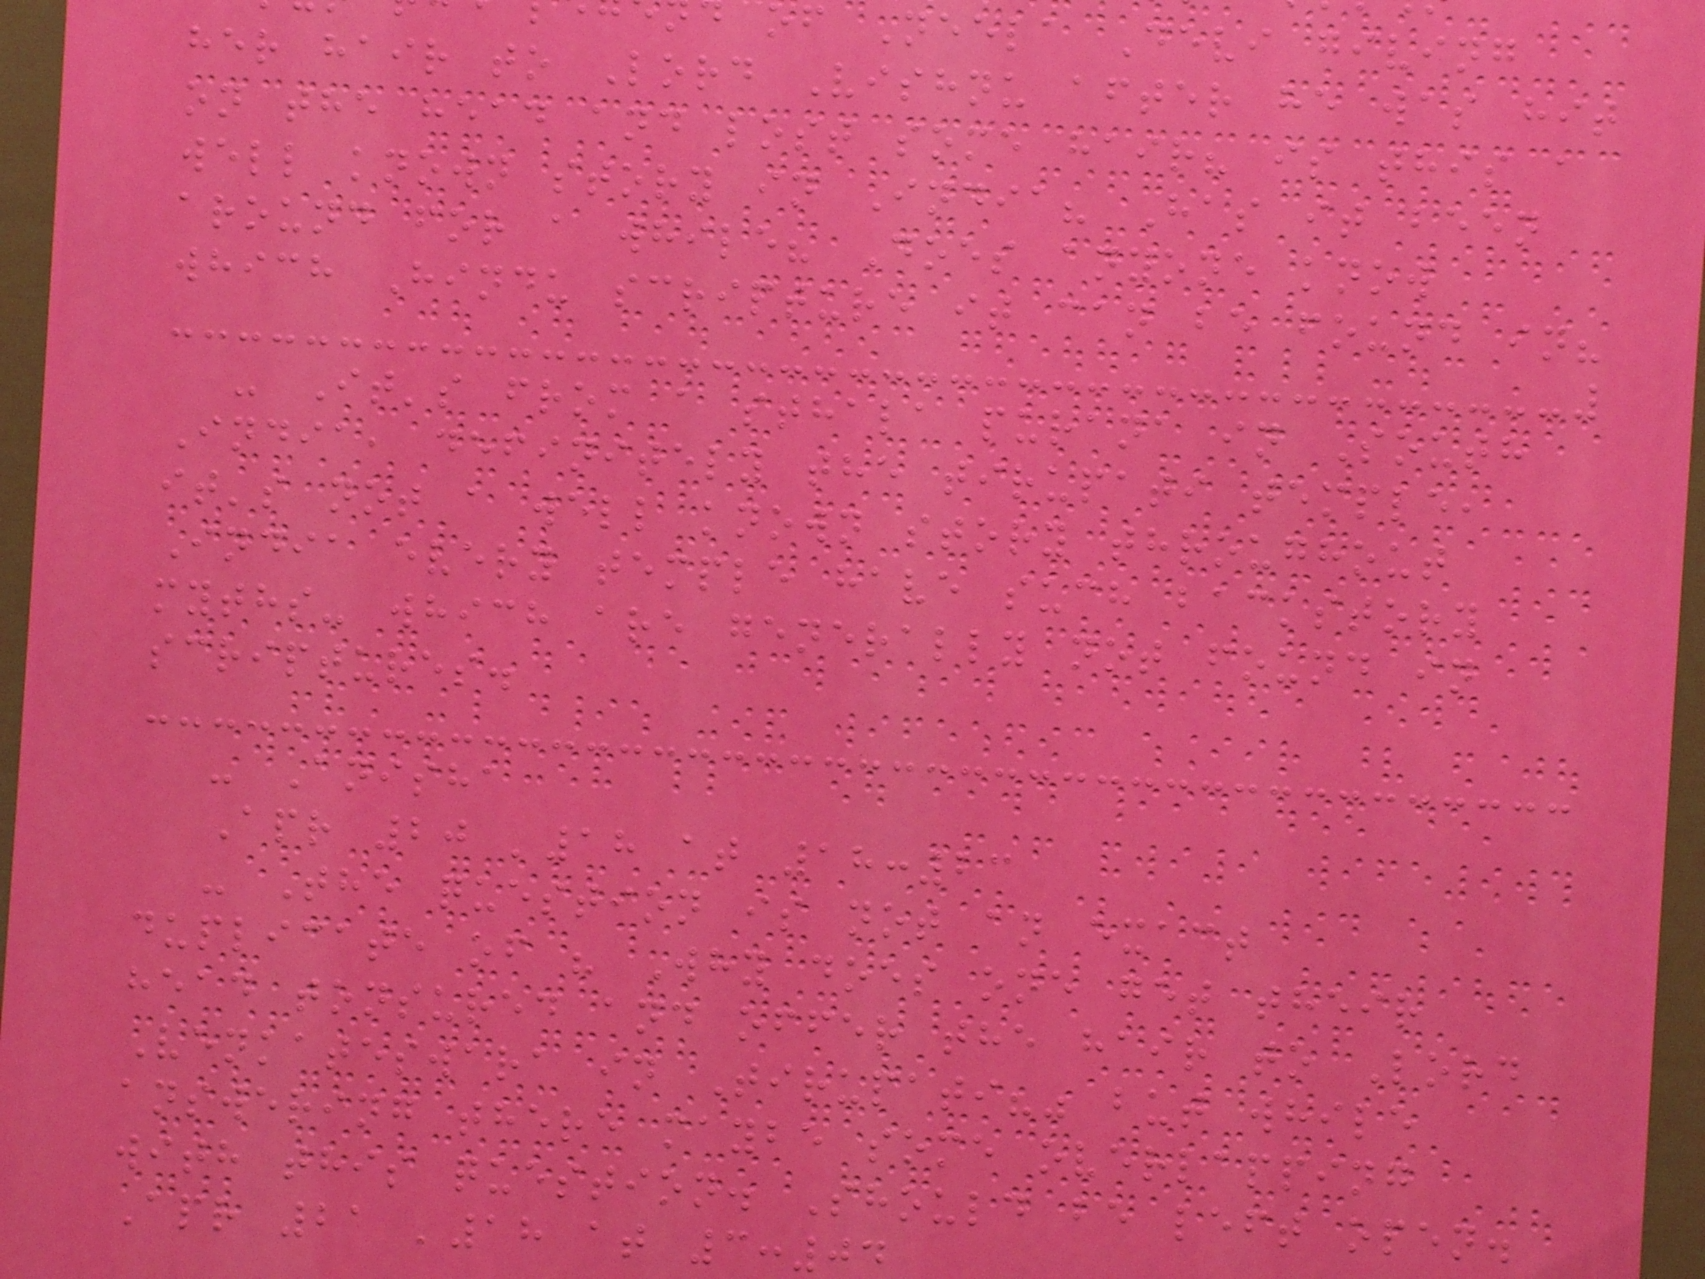of Neela Devi giving
her hair to Lord Vishnu after he was hit
on the head and lost some hair? is this a
well known story in India? Has it been
around for a while? Does anyone know
which Hindu scripture it can be found in?
- It's from a sthala purana in South
India, definitely the tirupati temple,
it's not a well known story throughout
India every temple have such backstory
myths- which are generally not found in
scriptures.
- Anisha
Apr 20 '18 at 18:23
- The question is not an exact
duplicate of " Why does one get their
head tonsured and offer the hair to Lord
Venkateswara in Tirupati?" but while
answering there maybe some overlapping
with this question. Should be left open.
Apr 21 '18 at 3:04
